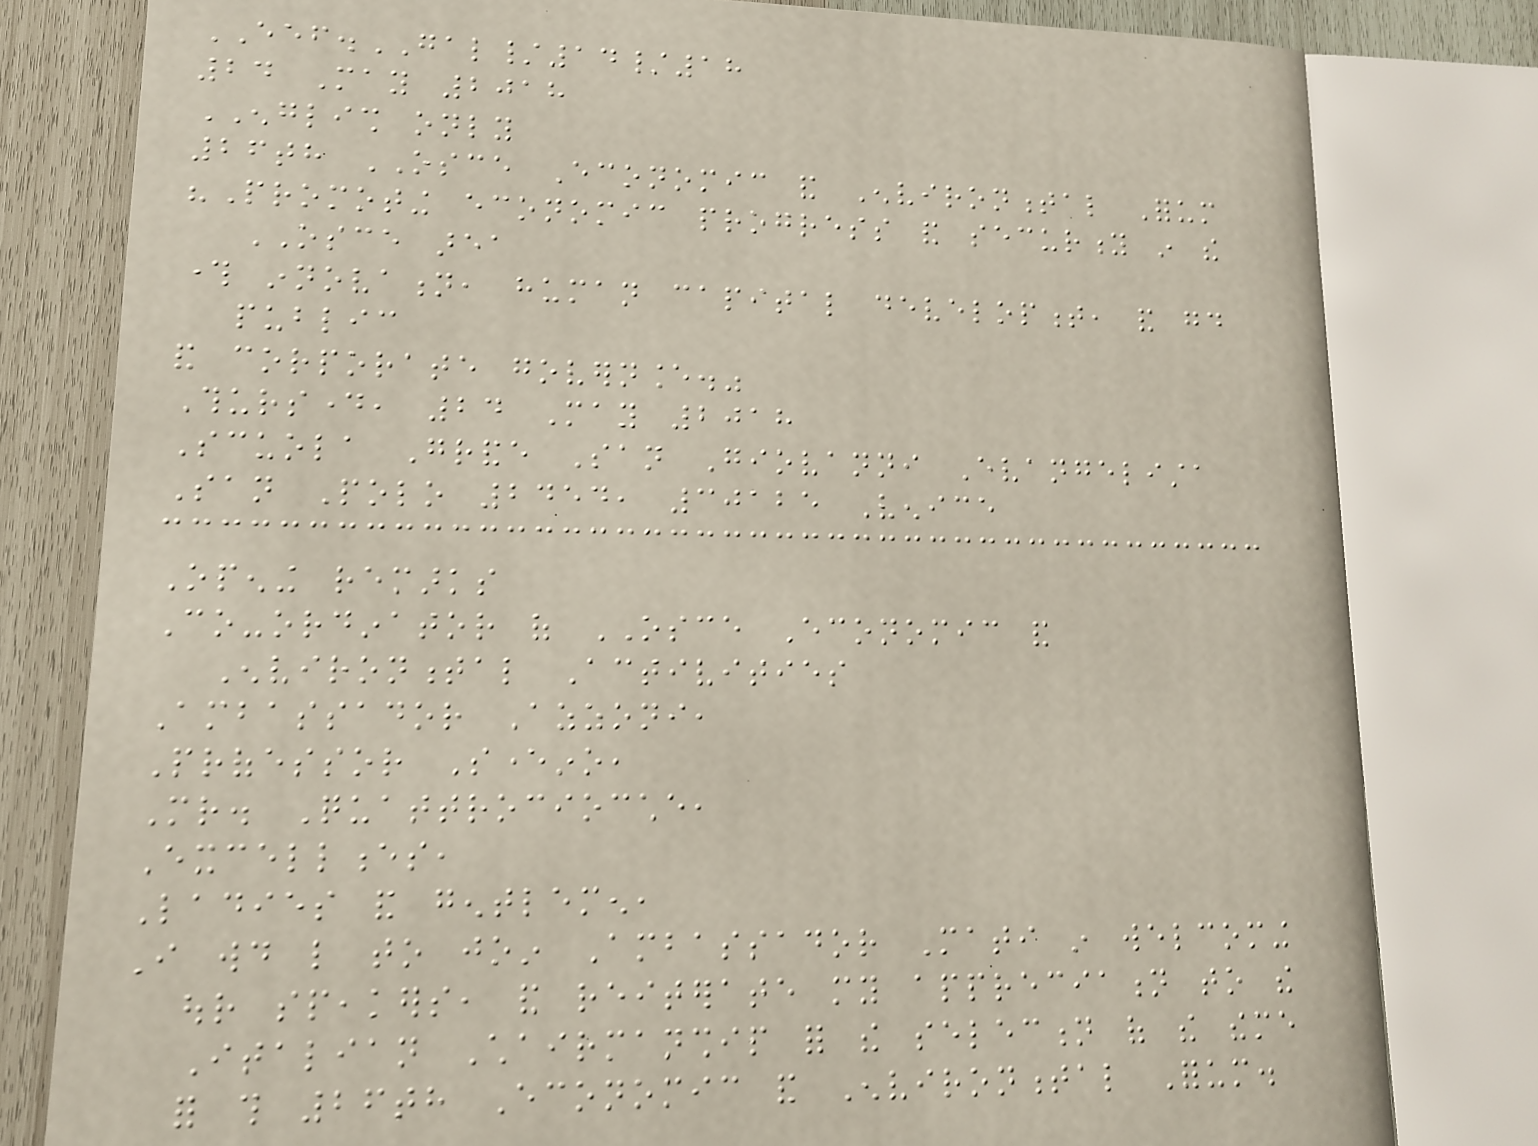EEF.GAL/14/18
24 May 2018
ENGLISH only
26th OSCE Economic and Environmental Forum
"Promoting economic progress and security in the
OSCE area
through innovation, human capital development, and good
public
and corporate governance."
Thursday, 24 May 2018
Scuola Grande San Giovanni Evangelista
San Polo 2454, 30125 Venice
Opening remarks
Co-ordinator of OSCE Economic and
Environmental Activities
Ambassador Azzoni,
Professor Severino,
Mr. Quattrociocche,
Excellences,
Ladies and gentlemen,
I would like to join Ambassador Mati in welcoming
our speakers, and reiterate my appreciation to the
Italian Chairmanship for the selection of the theme
for this 26th Economic and Environmental Forum.
